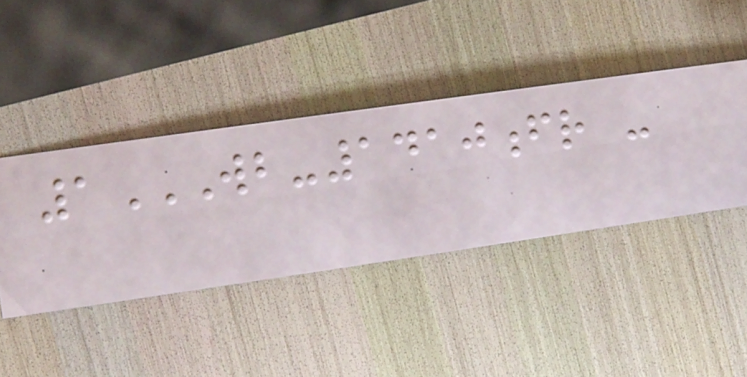1WB-1410FR -
